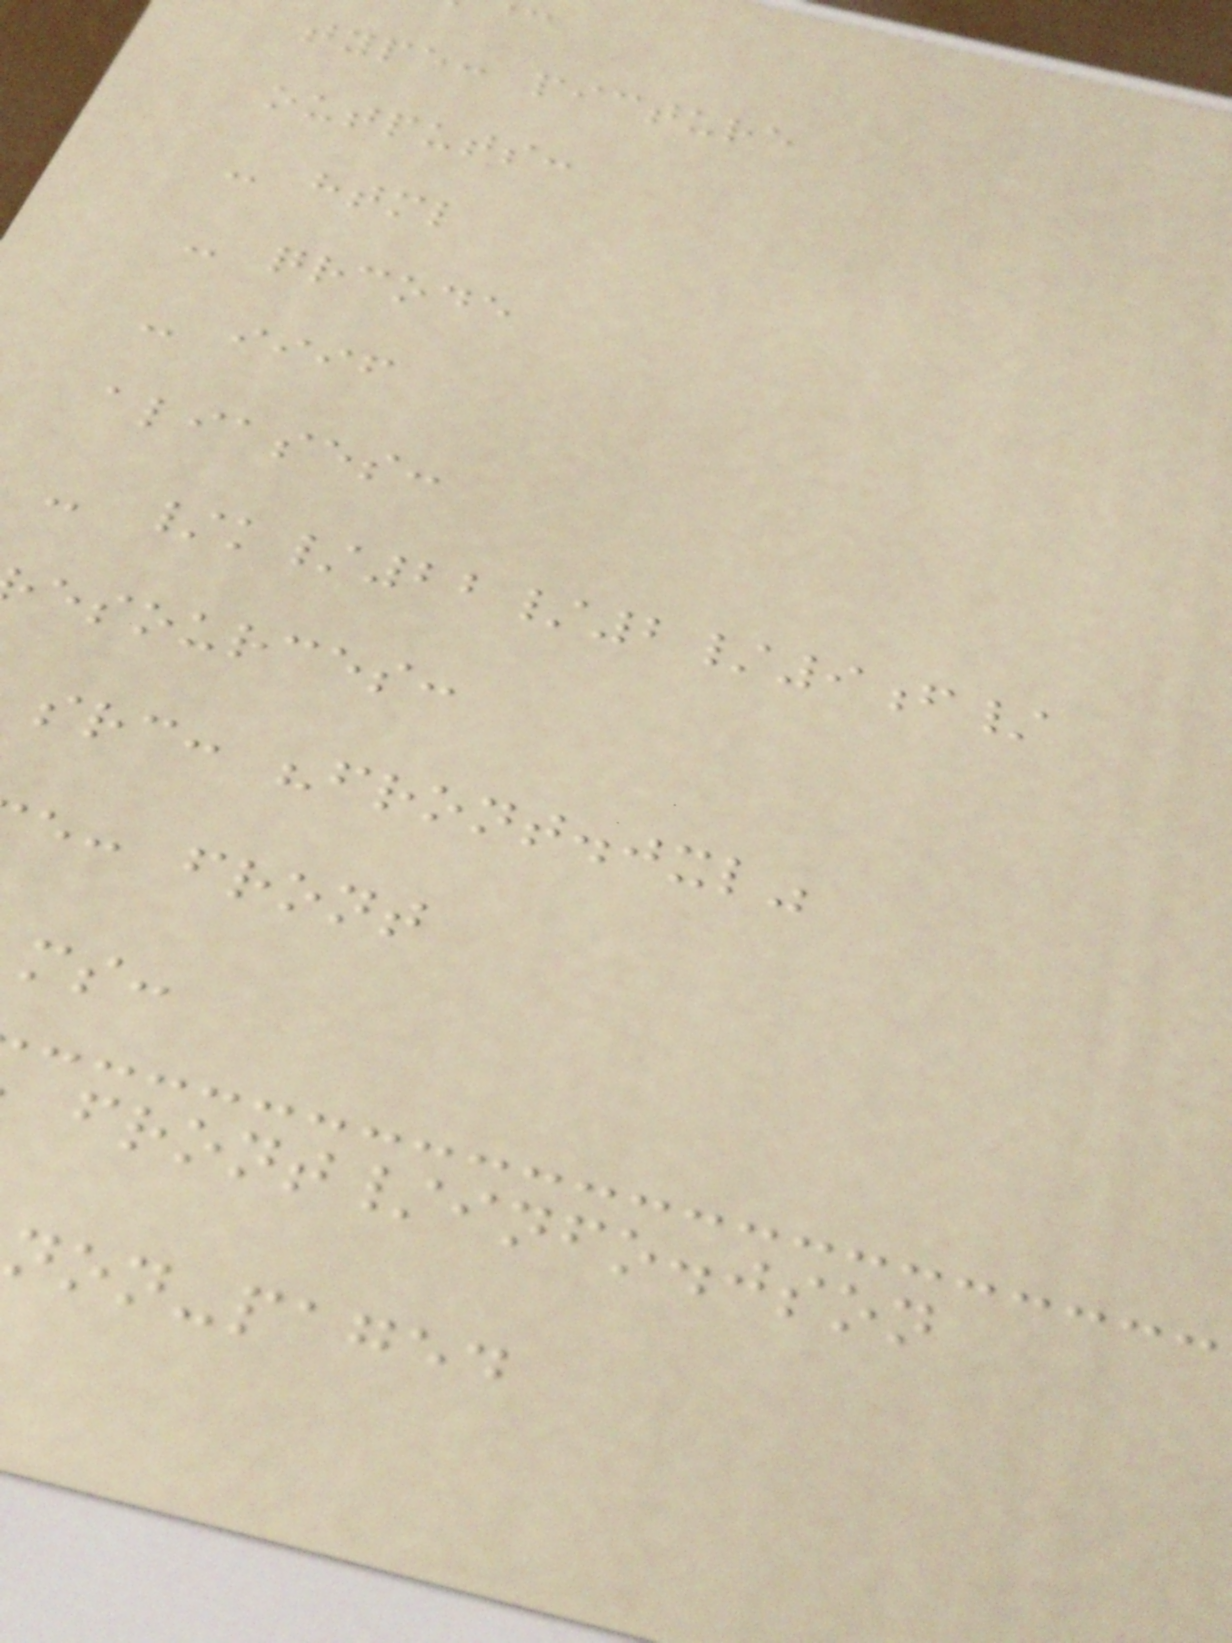type: picture
outputs:
- html
- qrcode
- iiif
aliases:
- /k/22/2/9f/
esources:
src: "front.jxl"
e: front
front/info.json
non-paged
